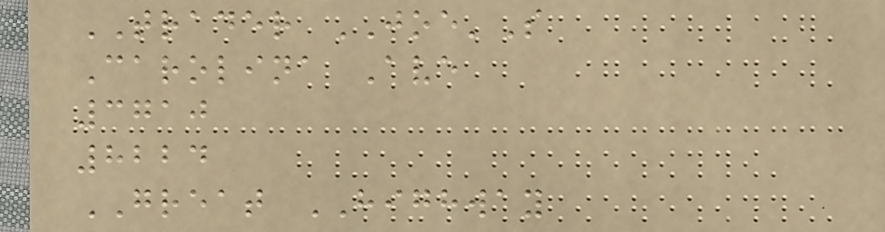TRADER JOE'S
Carolina Ave
3710
8224
GREAT HIGHWAY
